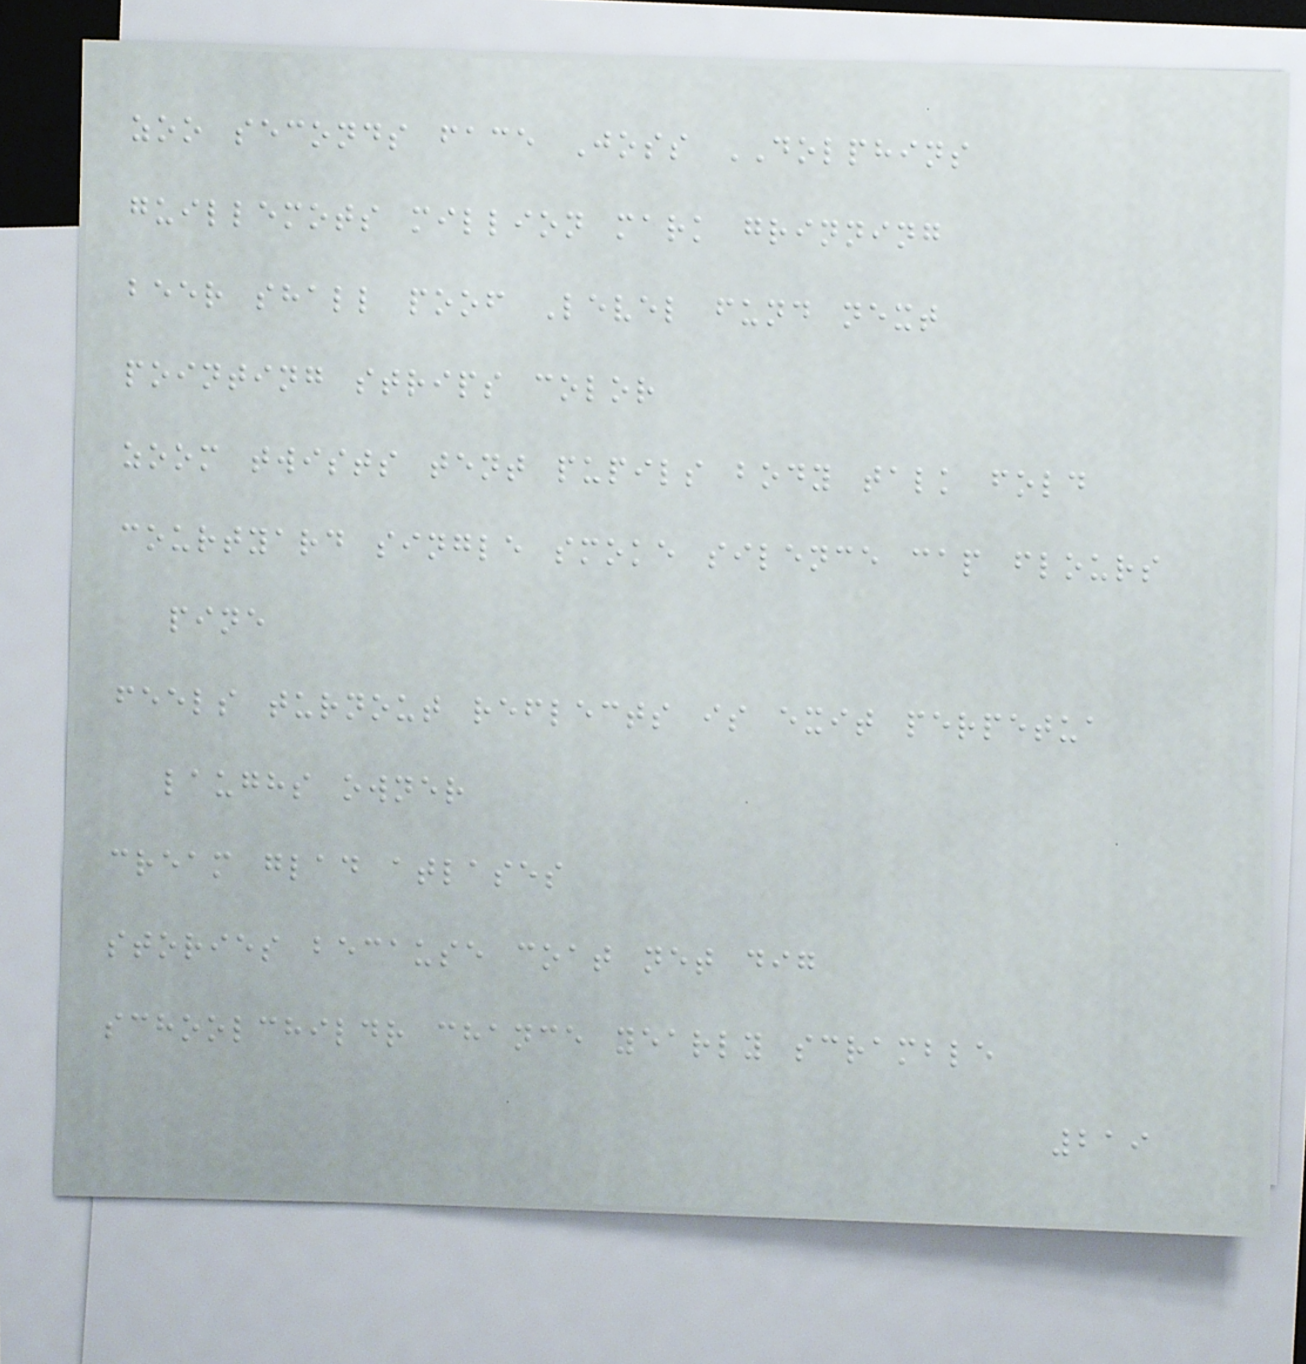zoo seconds face Joss DOLPHINS
guillemots million mark grinning
beer shall poof Level fund next
pointing strips color
zoom twists tent pupils body talk fold
courtyard single smoke silence cap flours
pine
feels turnout reflects is exit perpetua
laughs owner
cream glad atlases
stories because coat net dig
schoolchildr chance yearly scramble
219
